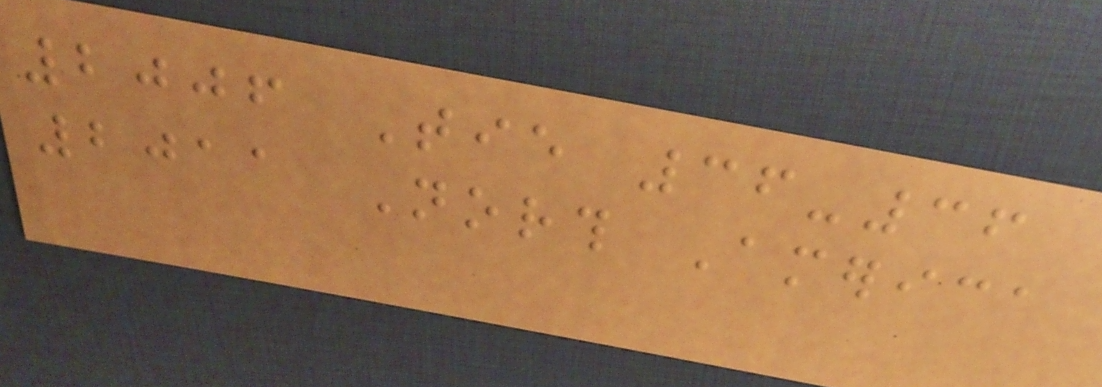2006 Tie 36-36
2011 North America
